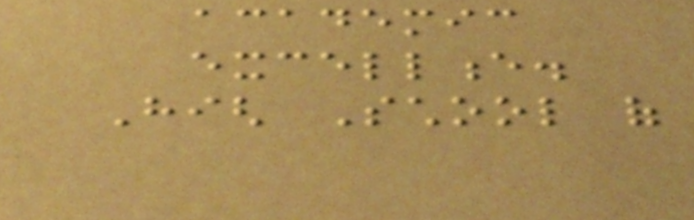academic
excellence.
High School of
